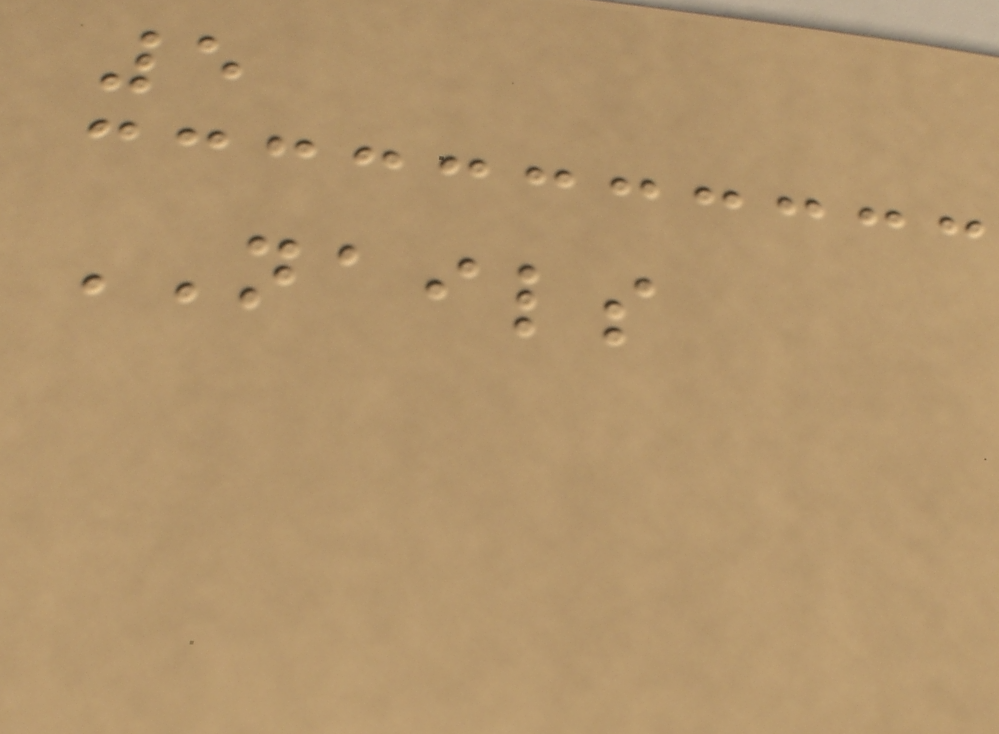5
NAILS
